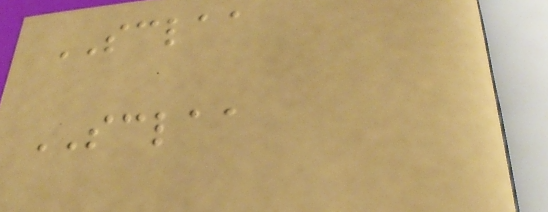SCLAA
SCLAA
